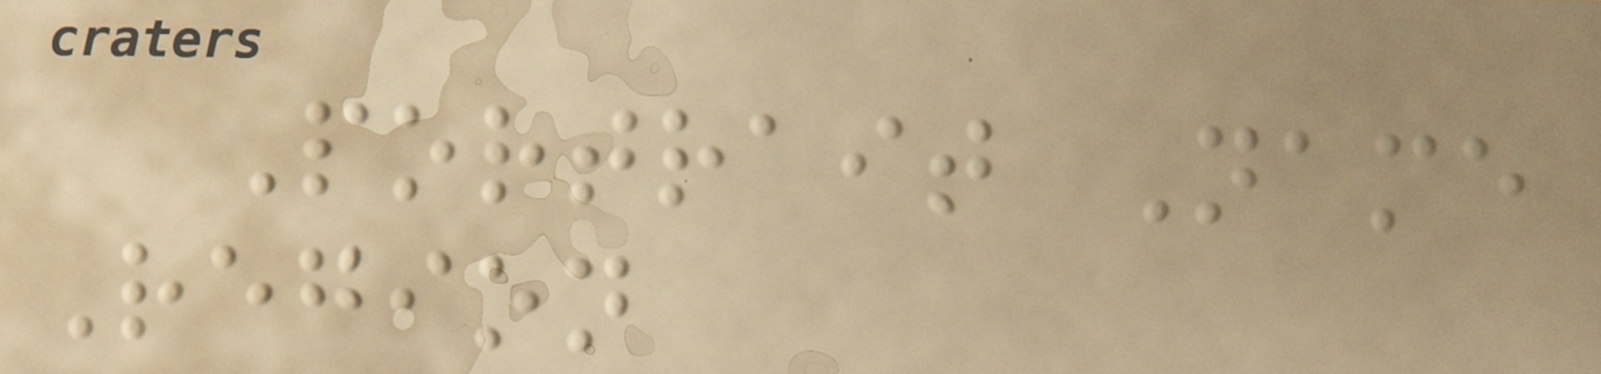Portrait Name
Region
